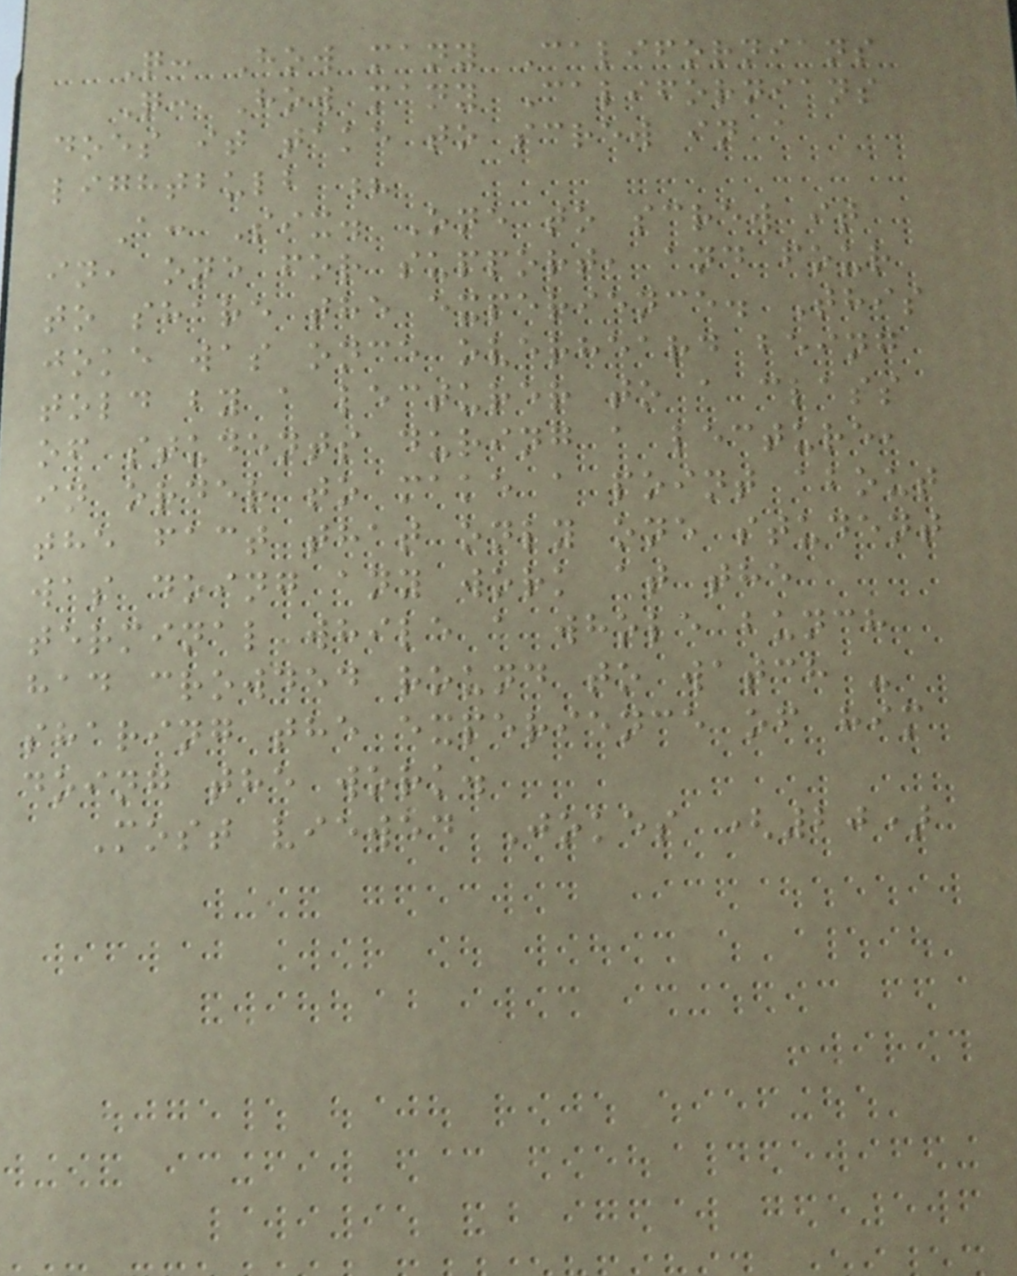Q: How many Californians
Q: How many Californians
does it take to screw in a
lightbulb ?
A: Six. One to screw it
in, one for support, and four
to share the experience. This
joke was once overheard being
told by a lecturer to a class
of students during a lecture,
in order to make a point about
the fact that only one student
was doing any work at the
terminal while a whole bunch
had crowded round to watch -
sharing the experience of him
doing the work.
Most viewed Jokes (20)
